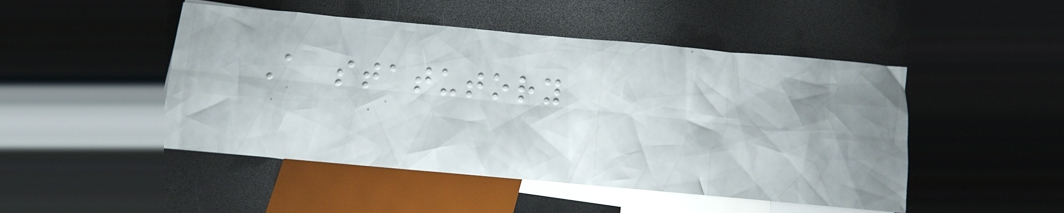A statutory
